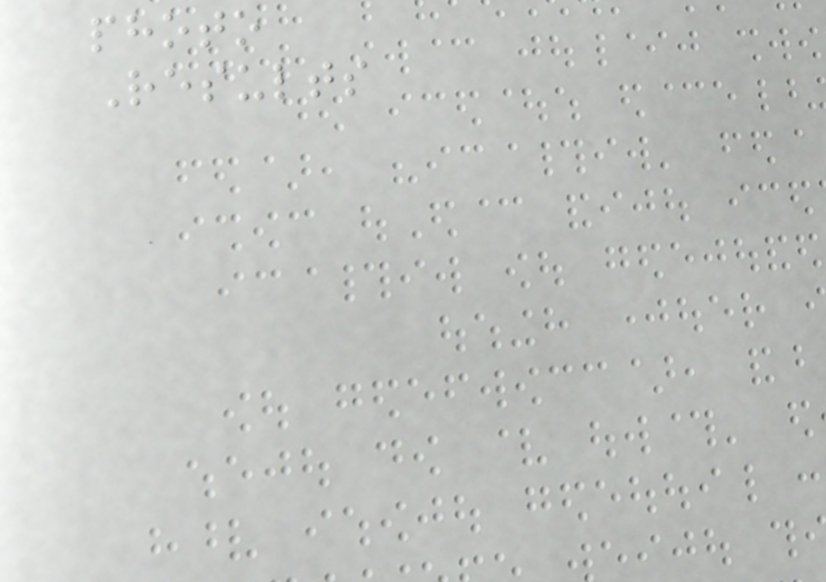photo
Results
